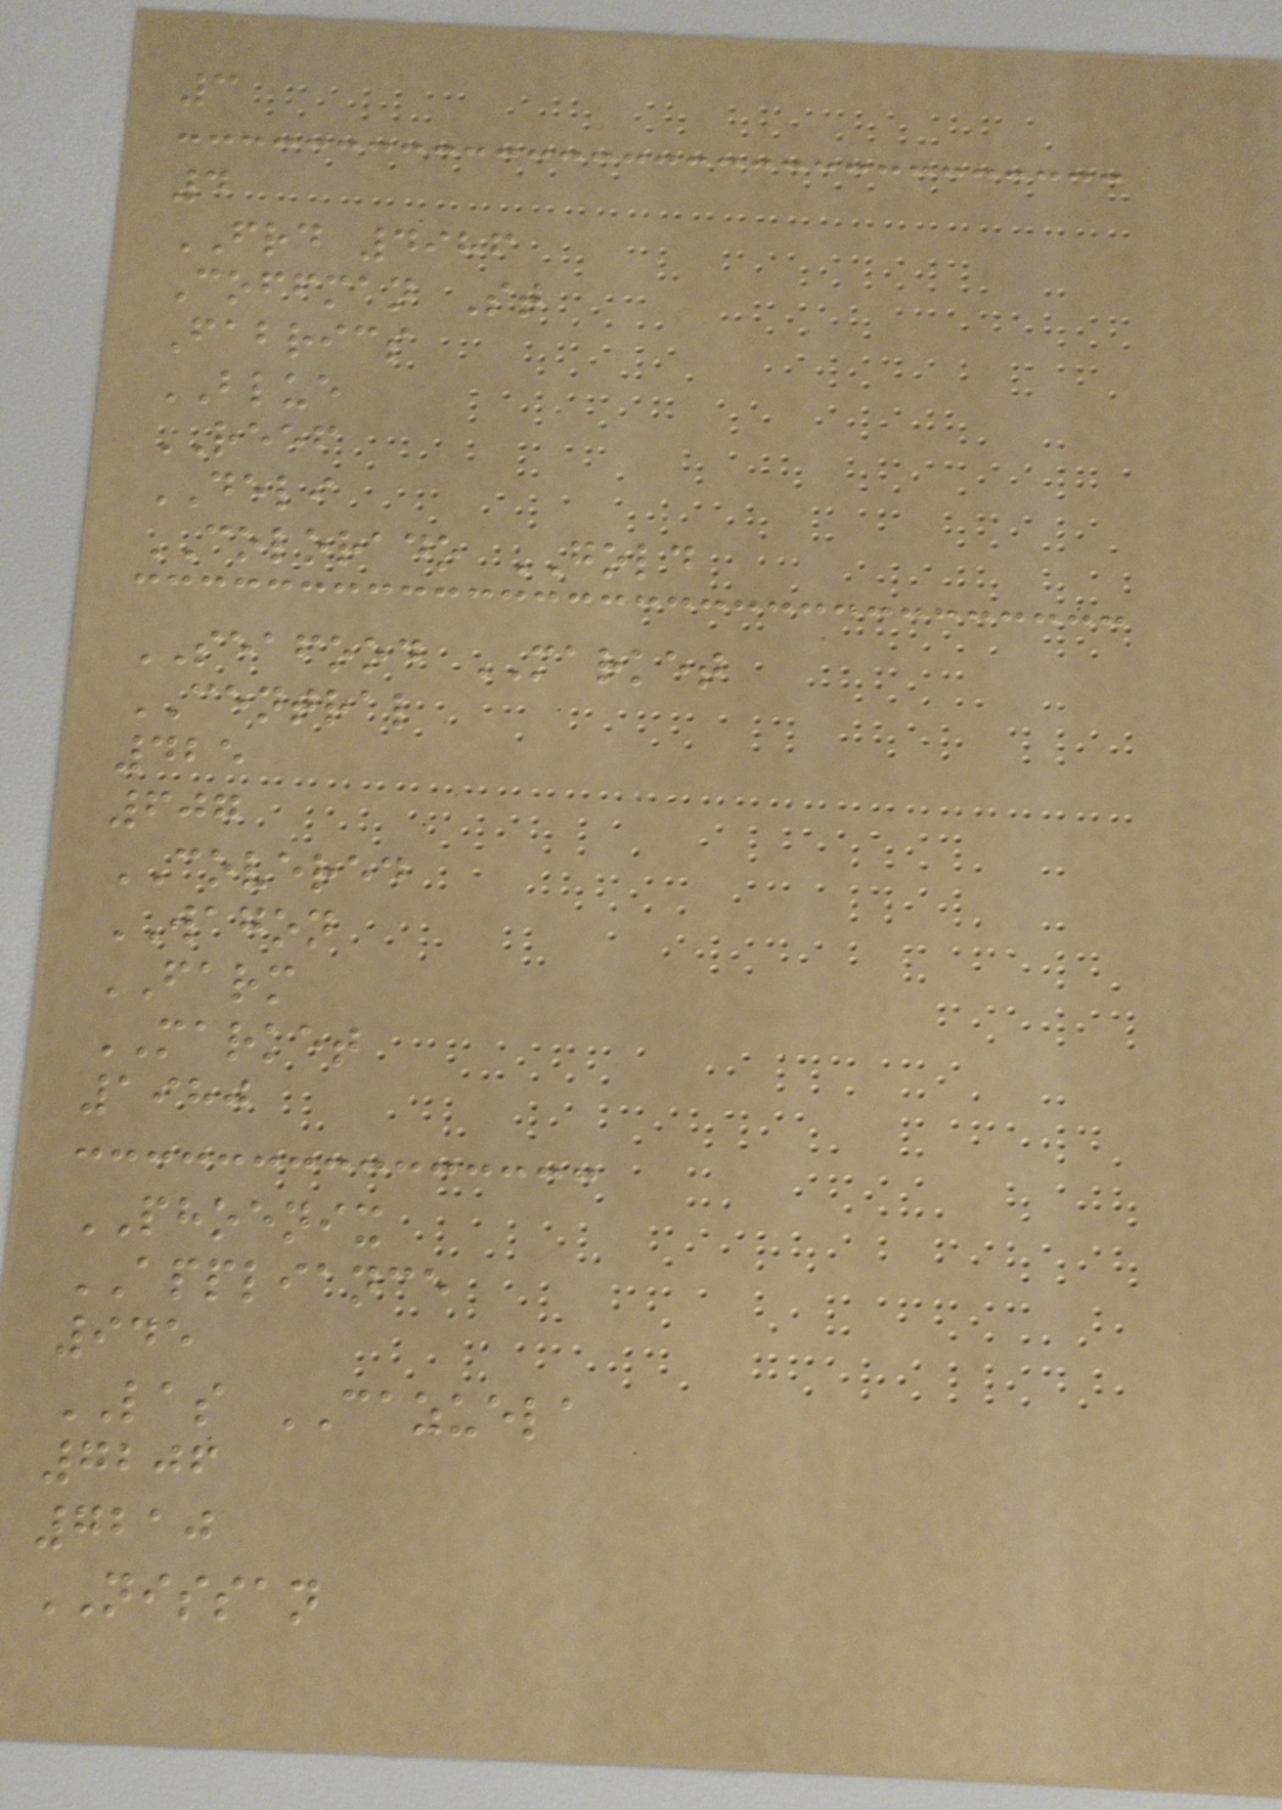3
4
FRD 4986
Coffman St
Fabrics
BLUE
REEF
DELI
COLORADO GOLD
SEAFOOD MARKET
CENTRAL
425
607
COVERED
WAGON
FARM
MARKET
1980
PHOENIX
APPLIANCE
945
LAS CAZUELA
7206
7210
NISSAN
